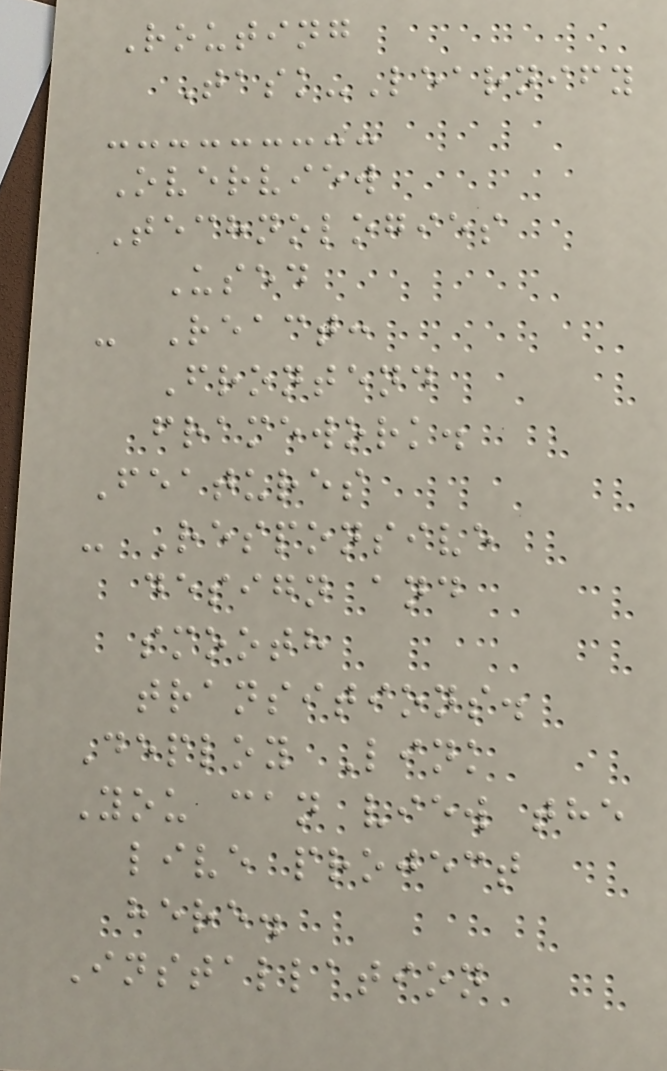Routing
Task-Learnify
Overview
Technologies
Used
- React:
Frontend
framework.
Features
- Responsive
design and
smooth
transitions.
Deploy Link
You can view the
live project
here.
Installation
